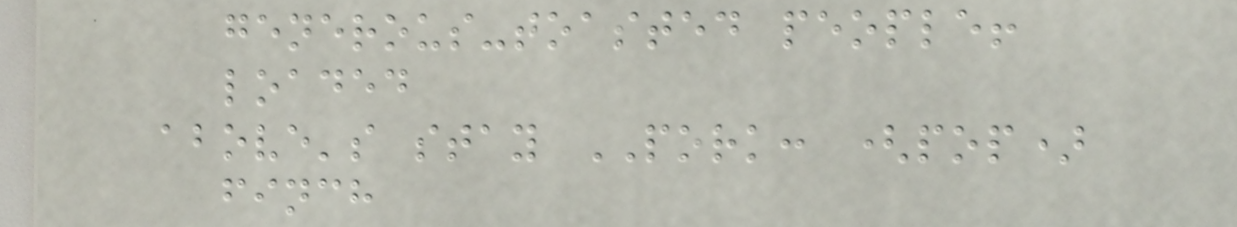generous-toasted people!
loaded
above's stay PORK: (pop)
finch
